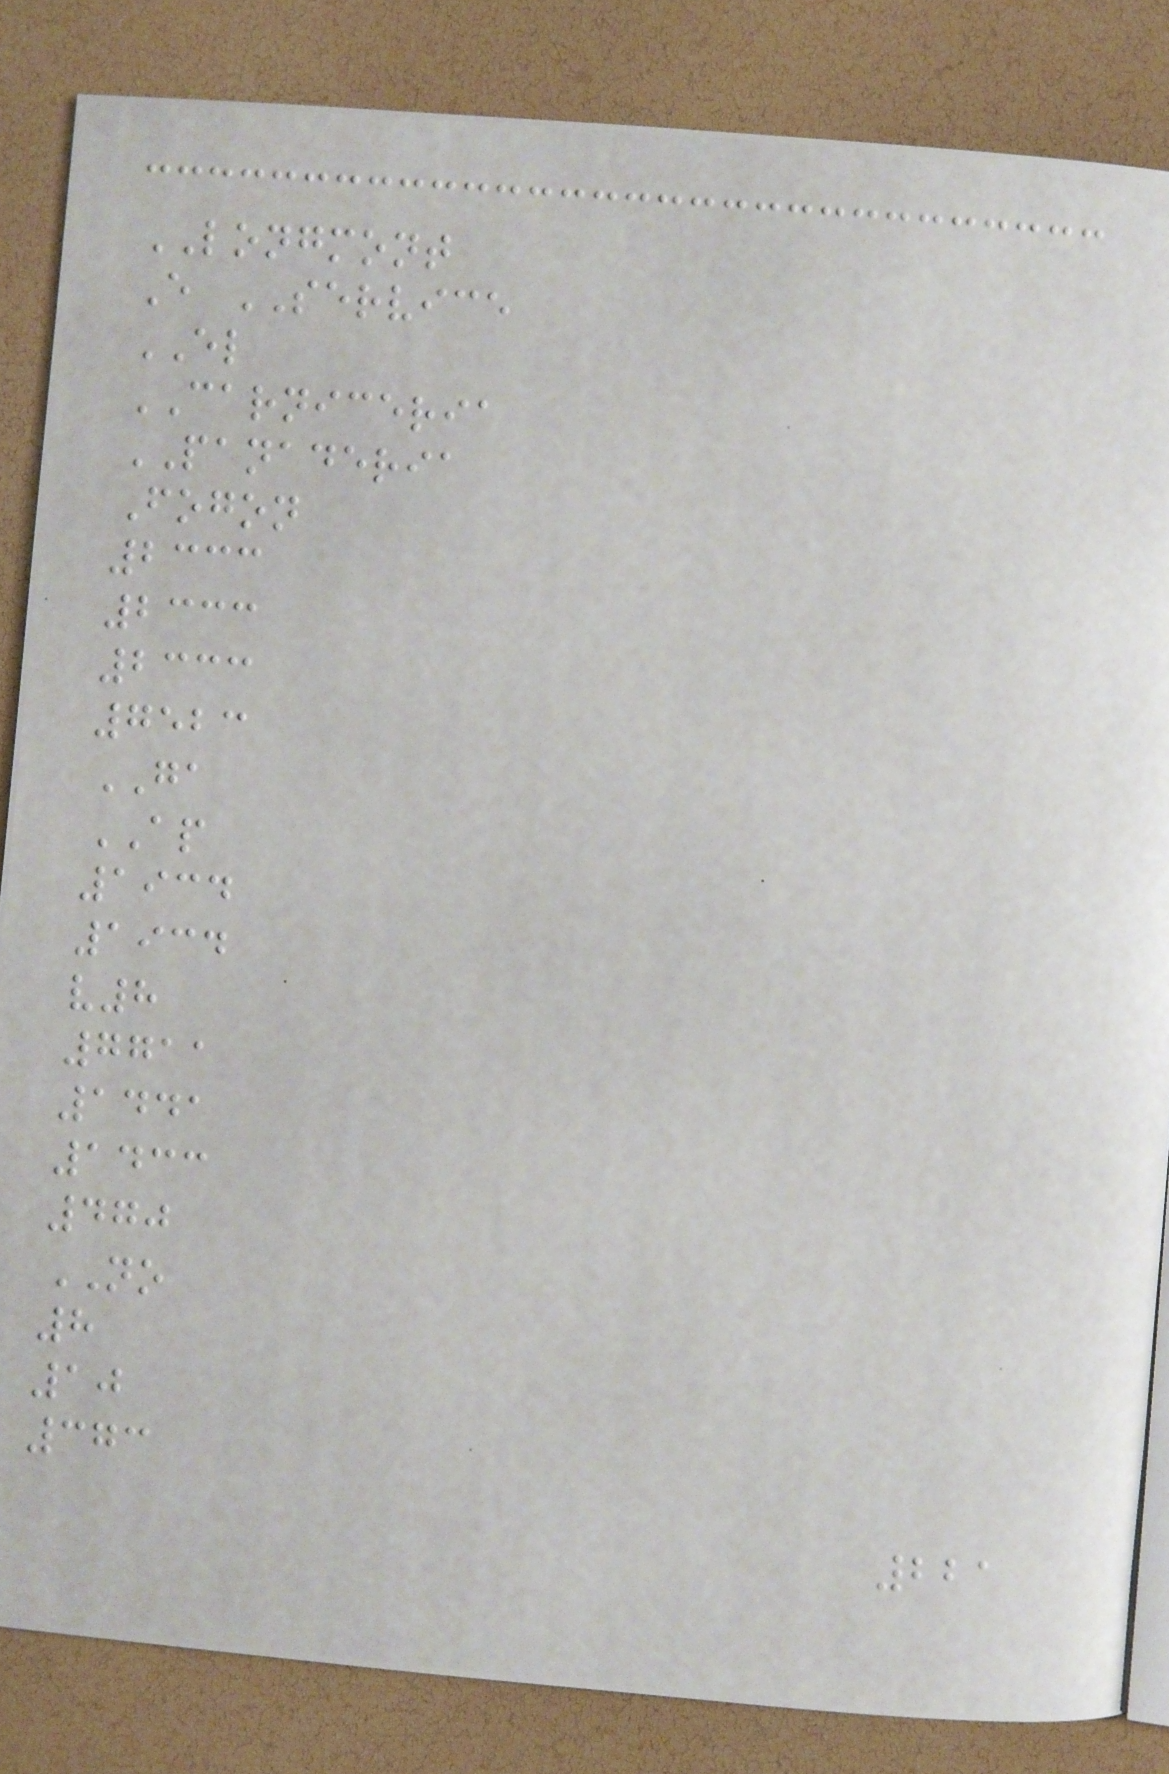LONGMONT
E SERVICE
EL
CARNICERIA
PANADERIA
Fogon
2333
2333
2333
7523
GA
AP
1934
1934
v8
7711
1441
1433
470
NO
8
10
373
221
